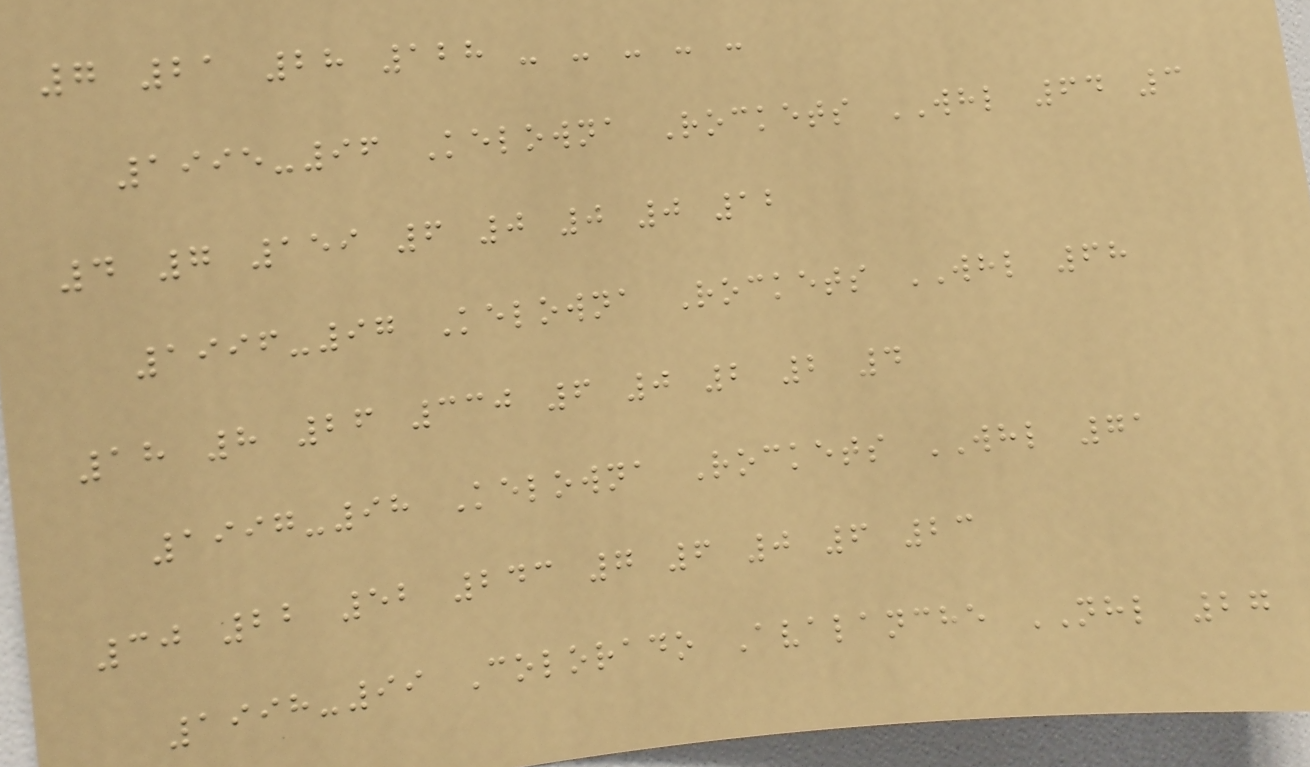7 21 28 128 - - - - -
1995-96 Kelowna Rockets WHL 64 3
4 7 159 6 0 0 0 12
1996-97 Kelowna Rockets WHL 68
18 8 26 330 6 0 2 2 4
1997-98 Kelowna Rockets WHL 71
30 22 52 243 7 6 0 6 23
1998-99 Colorado Avalanche NHL 27
